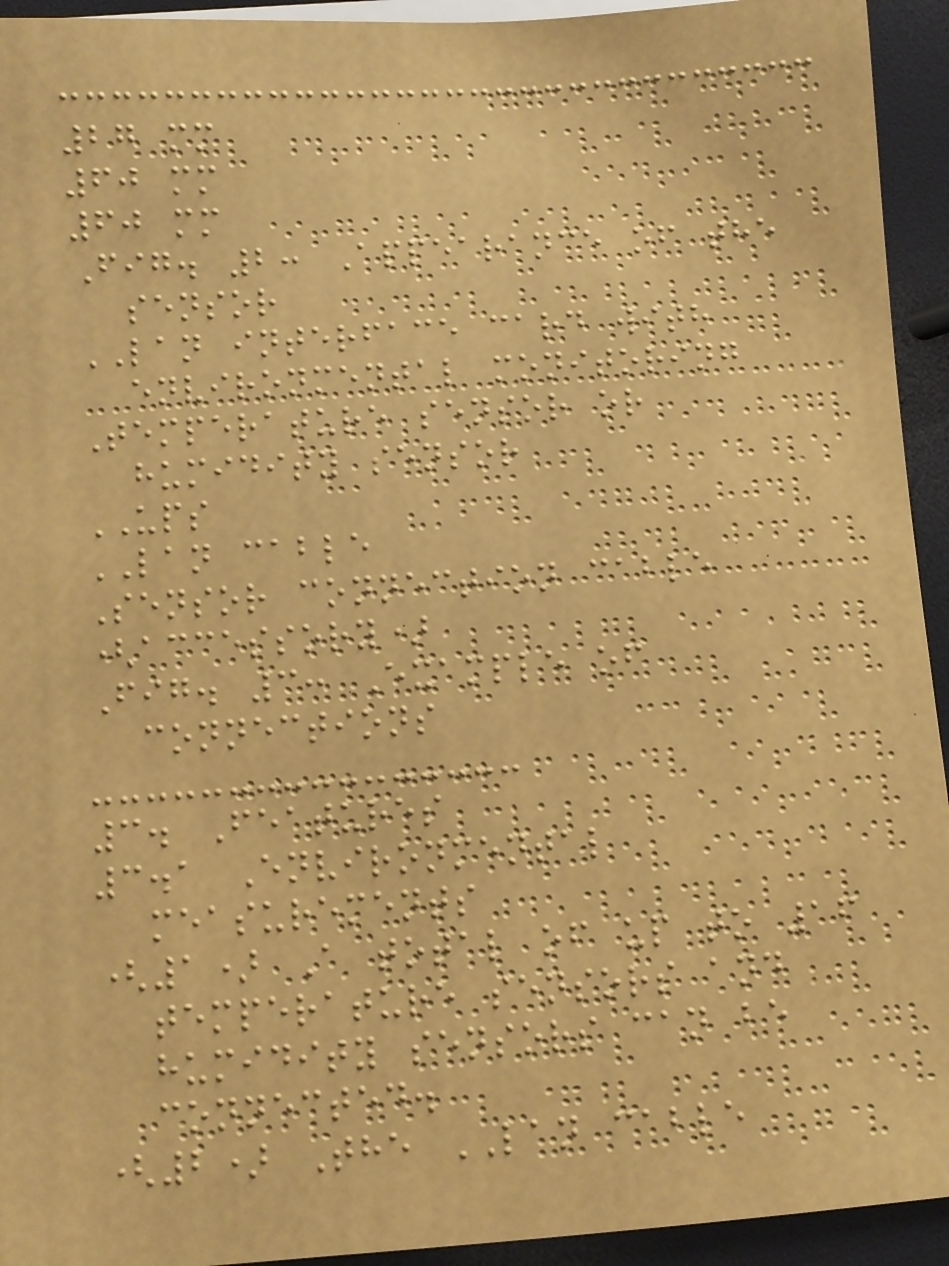27 mm
60 mm
60 mm
Fig. 2: Appearance of the
sensor
LAN interface card with
environmental monitoring
Temperature sensor or
humidity sensor
UPS
LAN cable
Sensor connection cable
(accessory)
Fig. 3: Example of
connections
3. Features
3.1 Environmental
measurements
(1) A total of up to 16
temperature sensors and
humidity sensors can be
connected.
(2) The LAN cable
